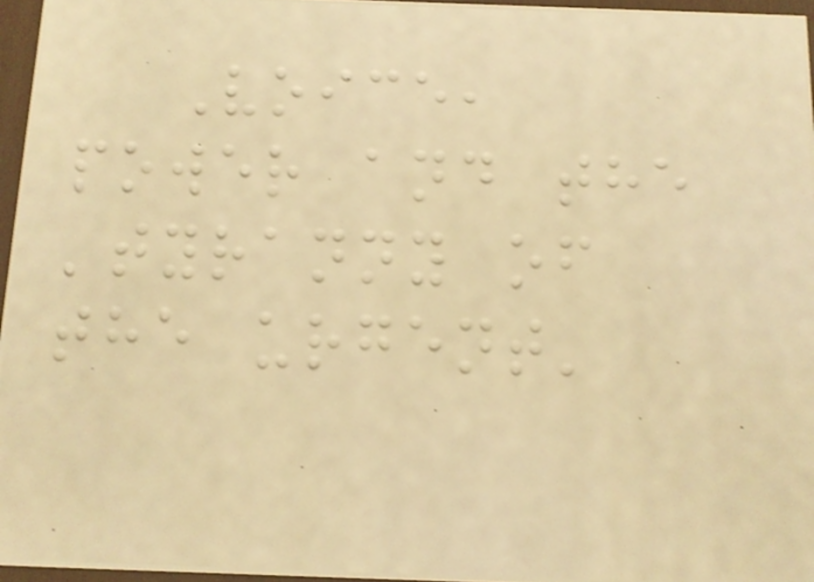Voice,
power and the
'tyranny of
the urgent'
